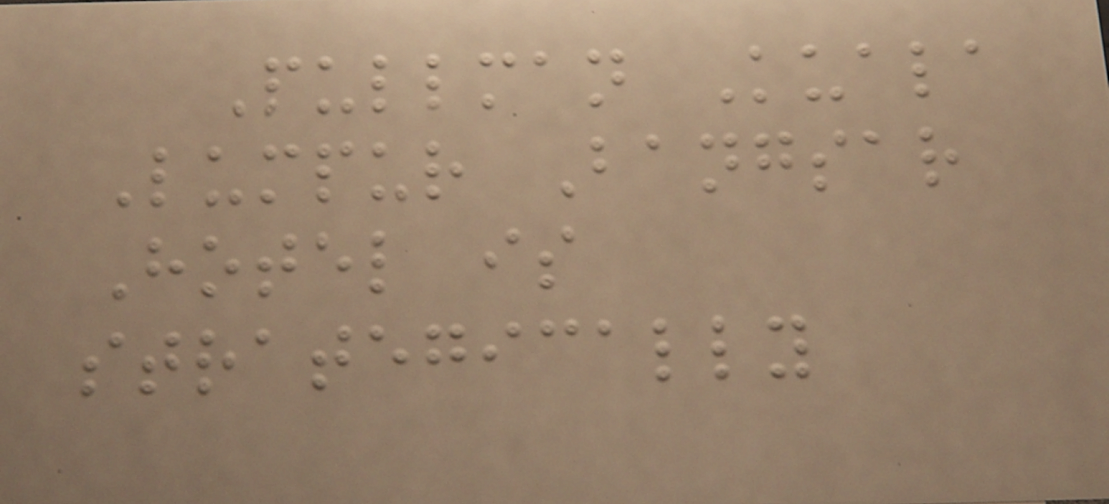Pullman Kuala
Lumpur Bangsar
Hotel is
strategically
